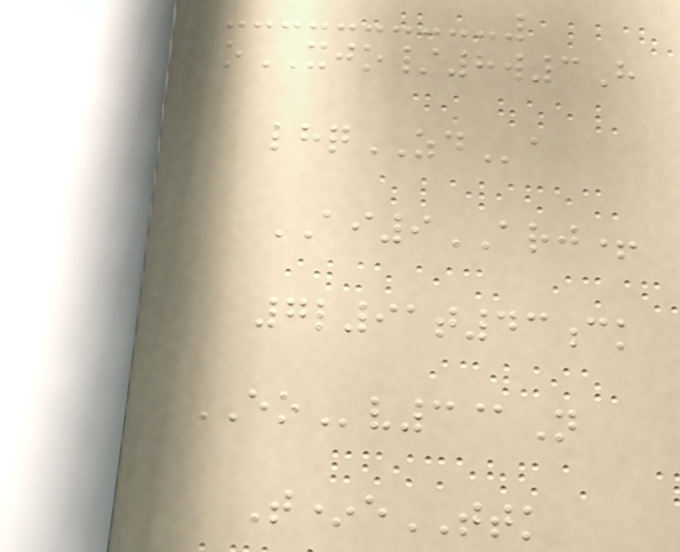oXJO/8w3H
lhqZDa
AI9ARJ+
7l91t43ck
EOv3@N
T*eTTK
